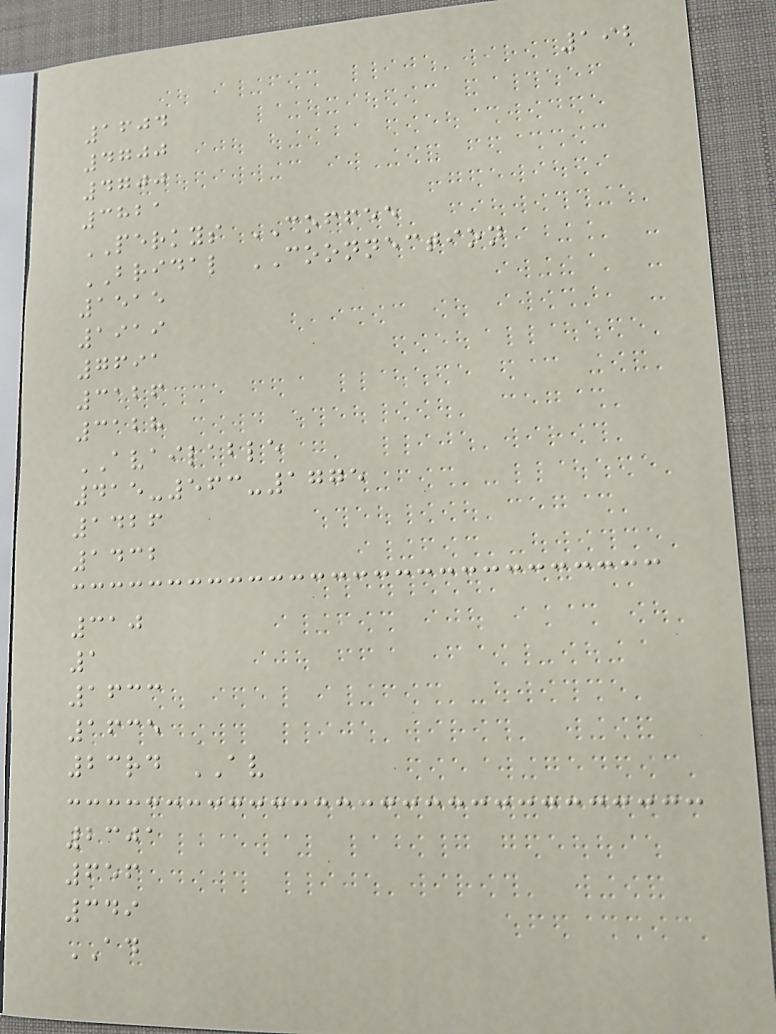192
1604
4700
4700
3821
PERKYS COFFEE
BRIDAL COONNECTION
1515
1919
7691
3126
3128
AVAILABLE
415-563-1775
1426
1432
310
1
1633
1635
23rd AV
2301
656
349
AD
